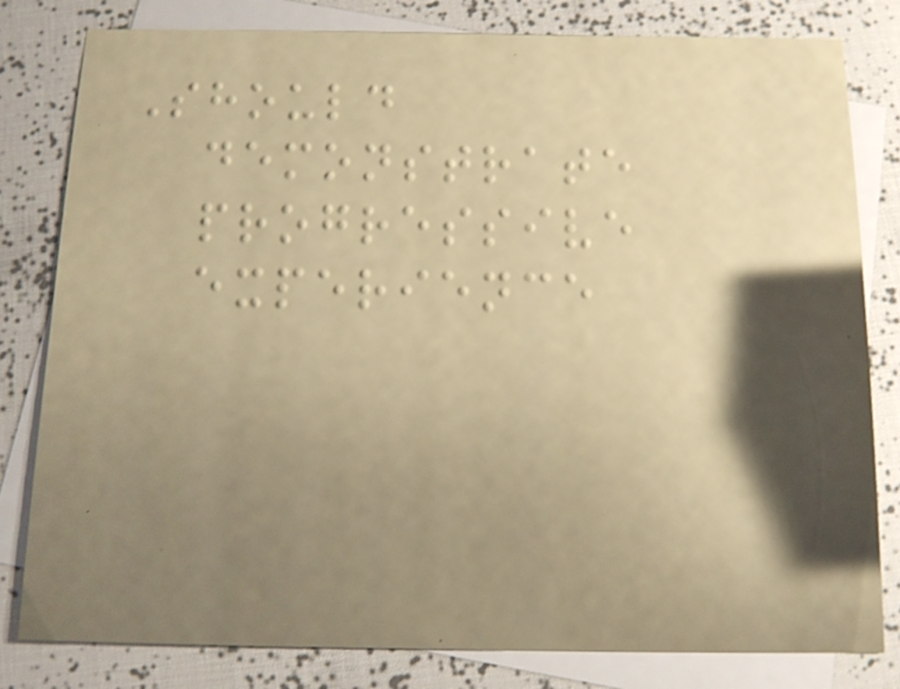Should
demonstrate
progressive
experience
